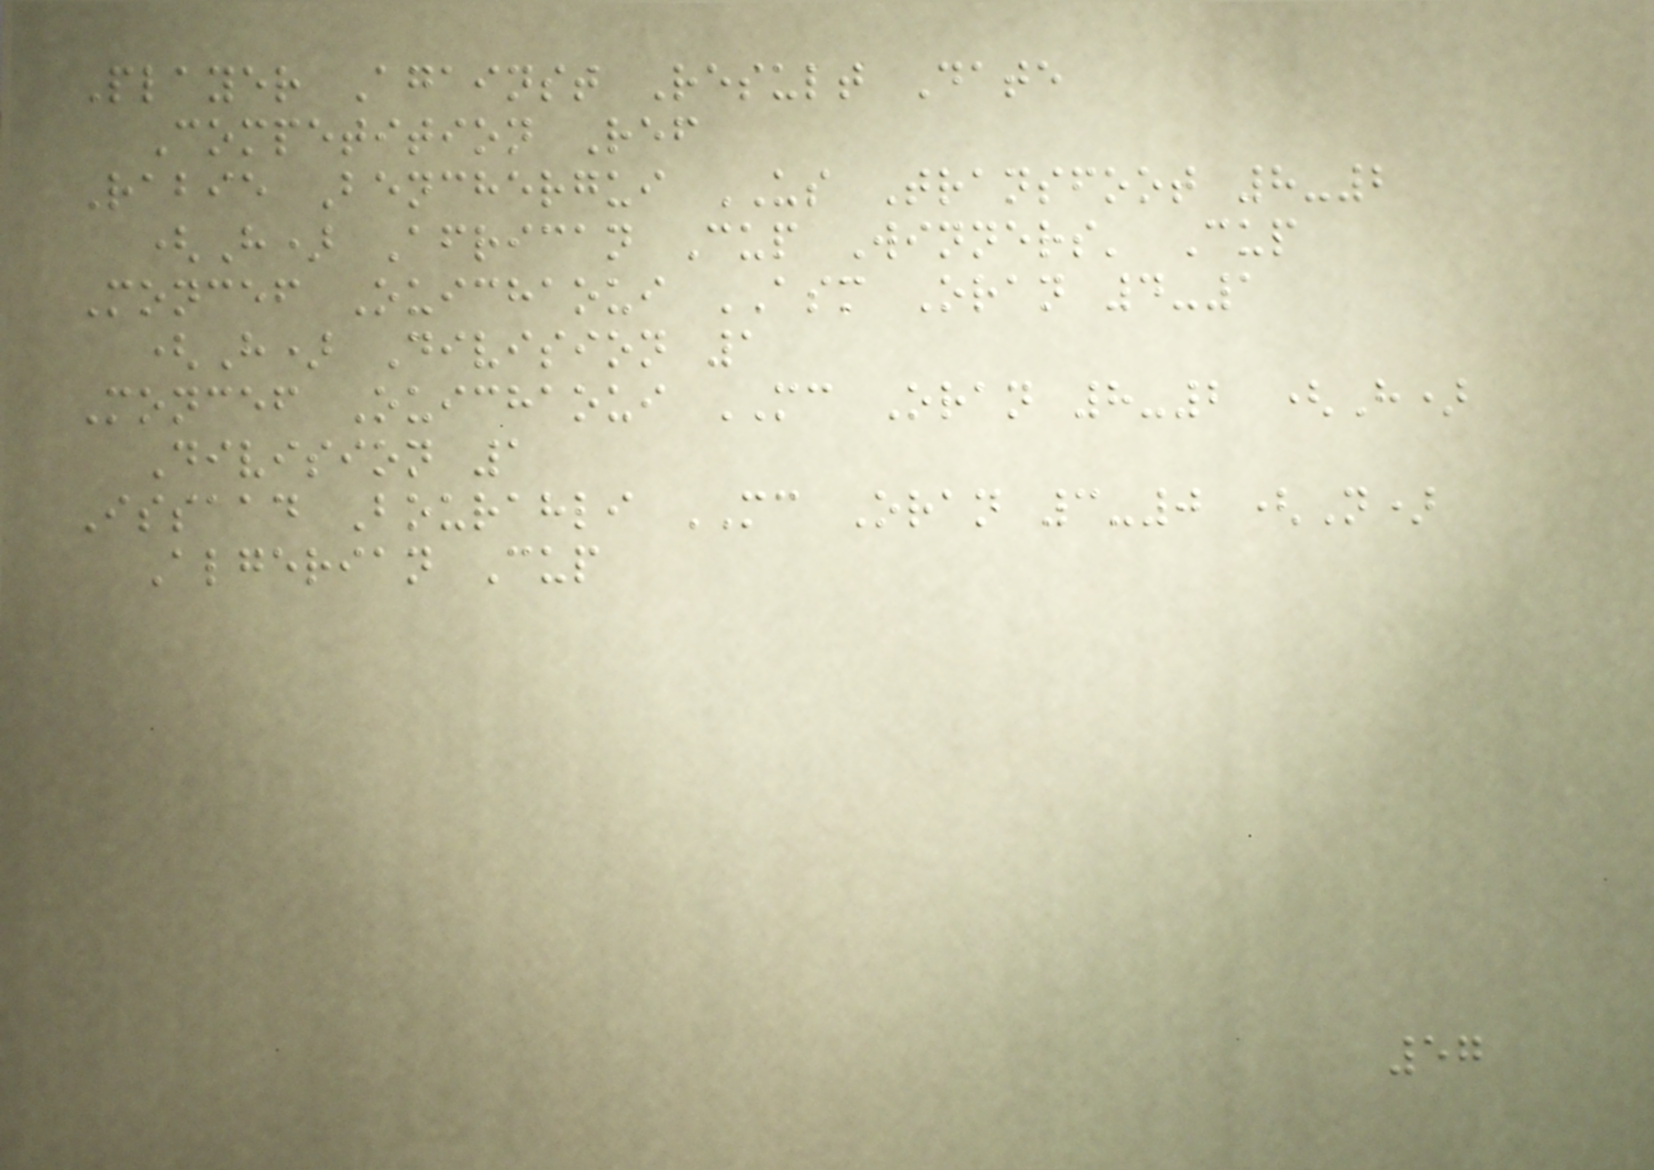Player Against Result Date
Competition Ref
Rabie Benchergui US Transfoot 8-2
(H) African Cup Winners' Cup
Moncef Ouichaoui ASM Oran 4-1
(H) Division 1
Moncef Ouichaoui MC Oran 8-2 (H)
Division 1
Issaad Bourahli MC Oran 3-0 (N)
Algerian Cup
57
